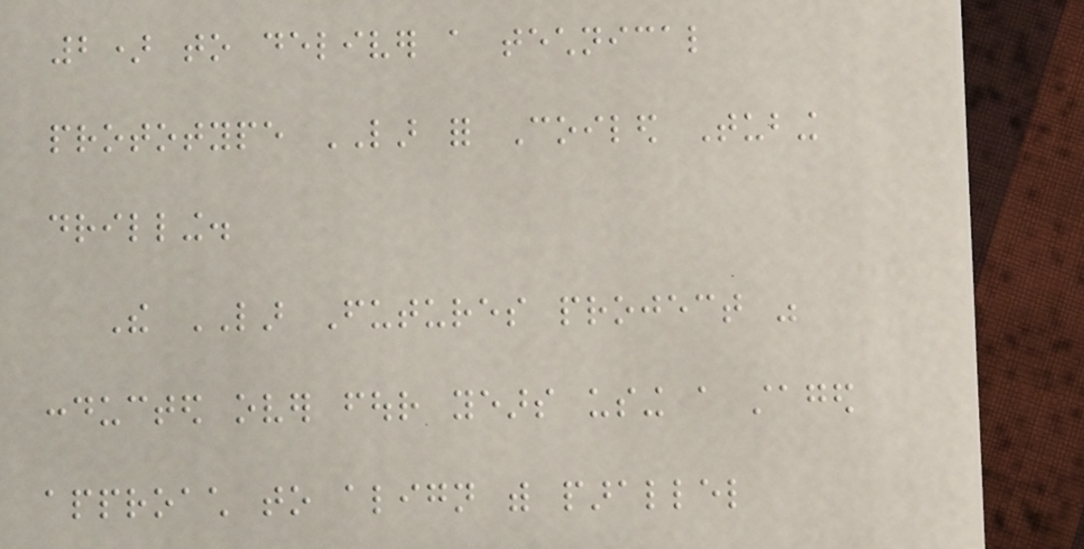2) to deliver a technical
prototype LAR for Coiled Tubing
drilling.
The LAR Futures project was
conducted over four years using a staged
approach to align with parallel
